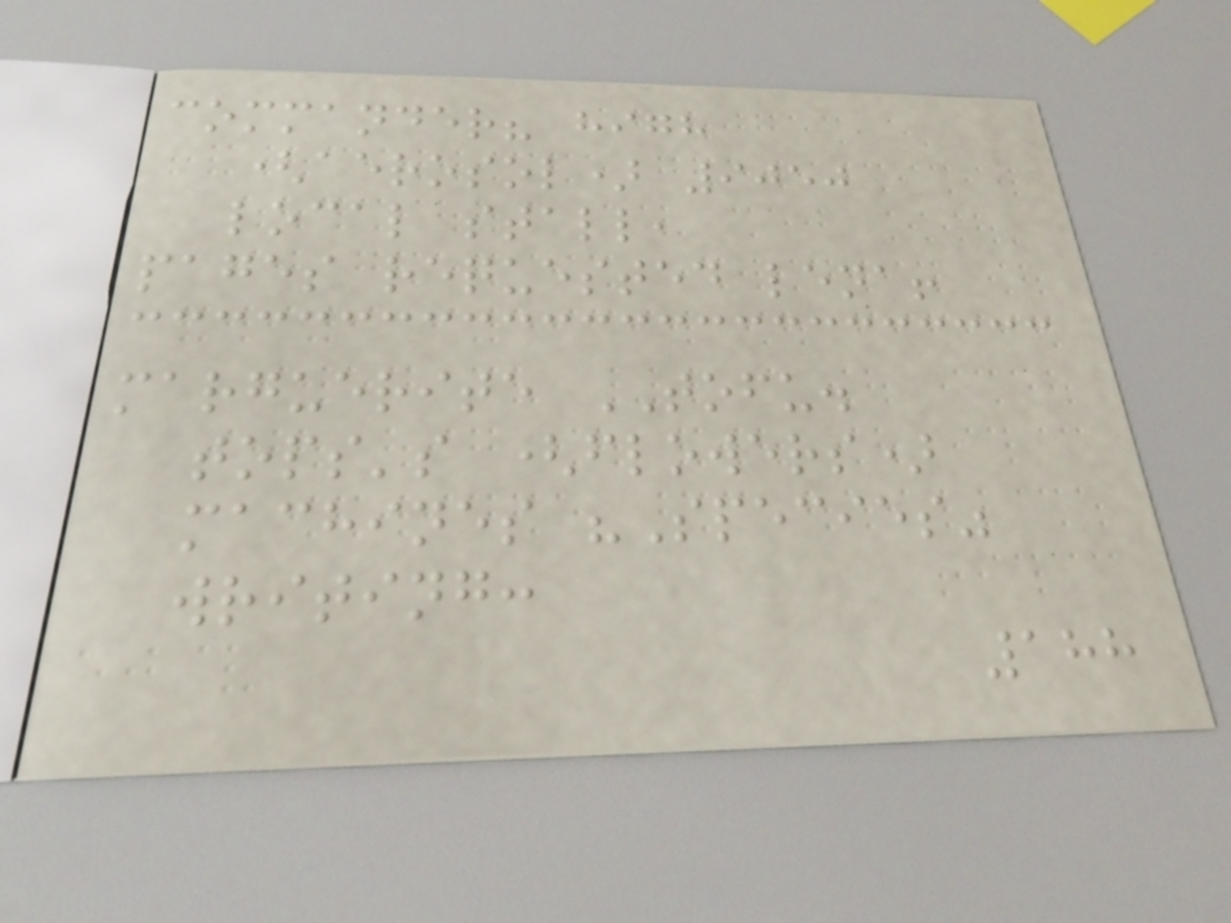commander? high
(aerosol) 9050
local stall,
pages requested lena!
marguerite TOFU.
tops's (flowers)
machines "Species"
writing:
188
